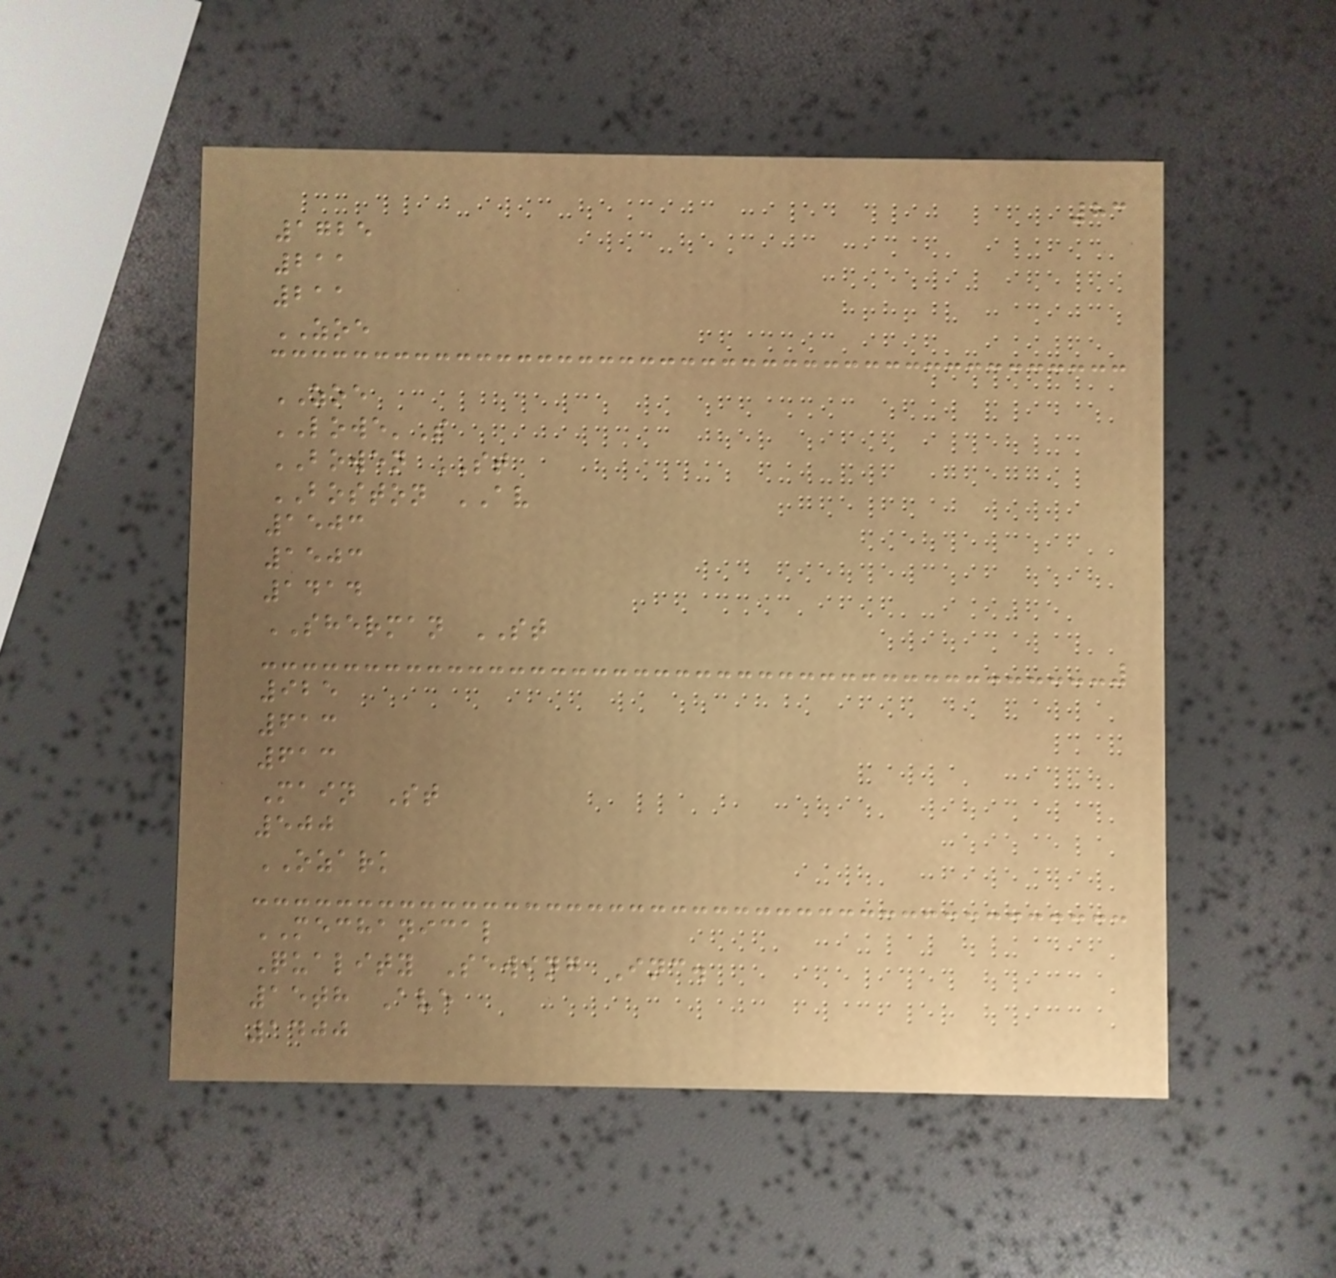83
1725
211
211
ZOE
ZOE
LOWE'S
BOWEN ST
BOSTON AV
1503
1503
1414
SHERMAN ST
925
613
613
Main St
500
OZARK
MECHANICAL
Quality Sewing Inc.
15th Ave
1400
